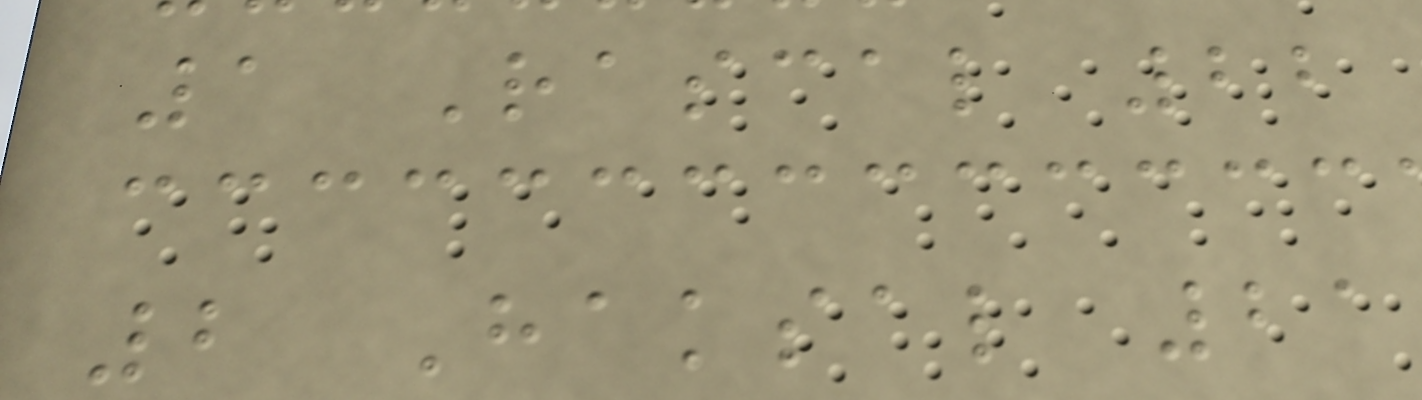1 Rascal 22
2 Haksal 21
